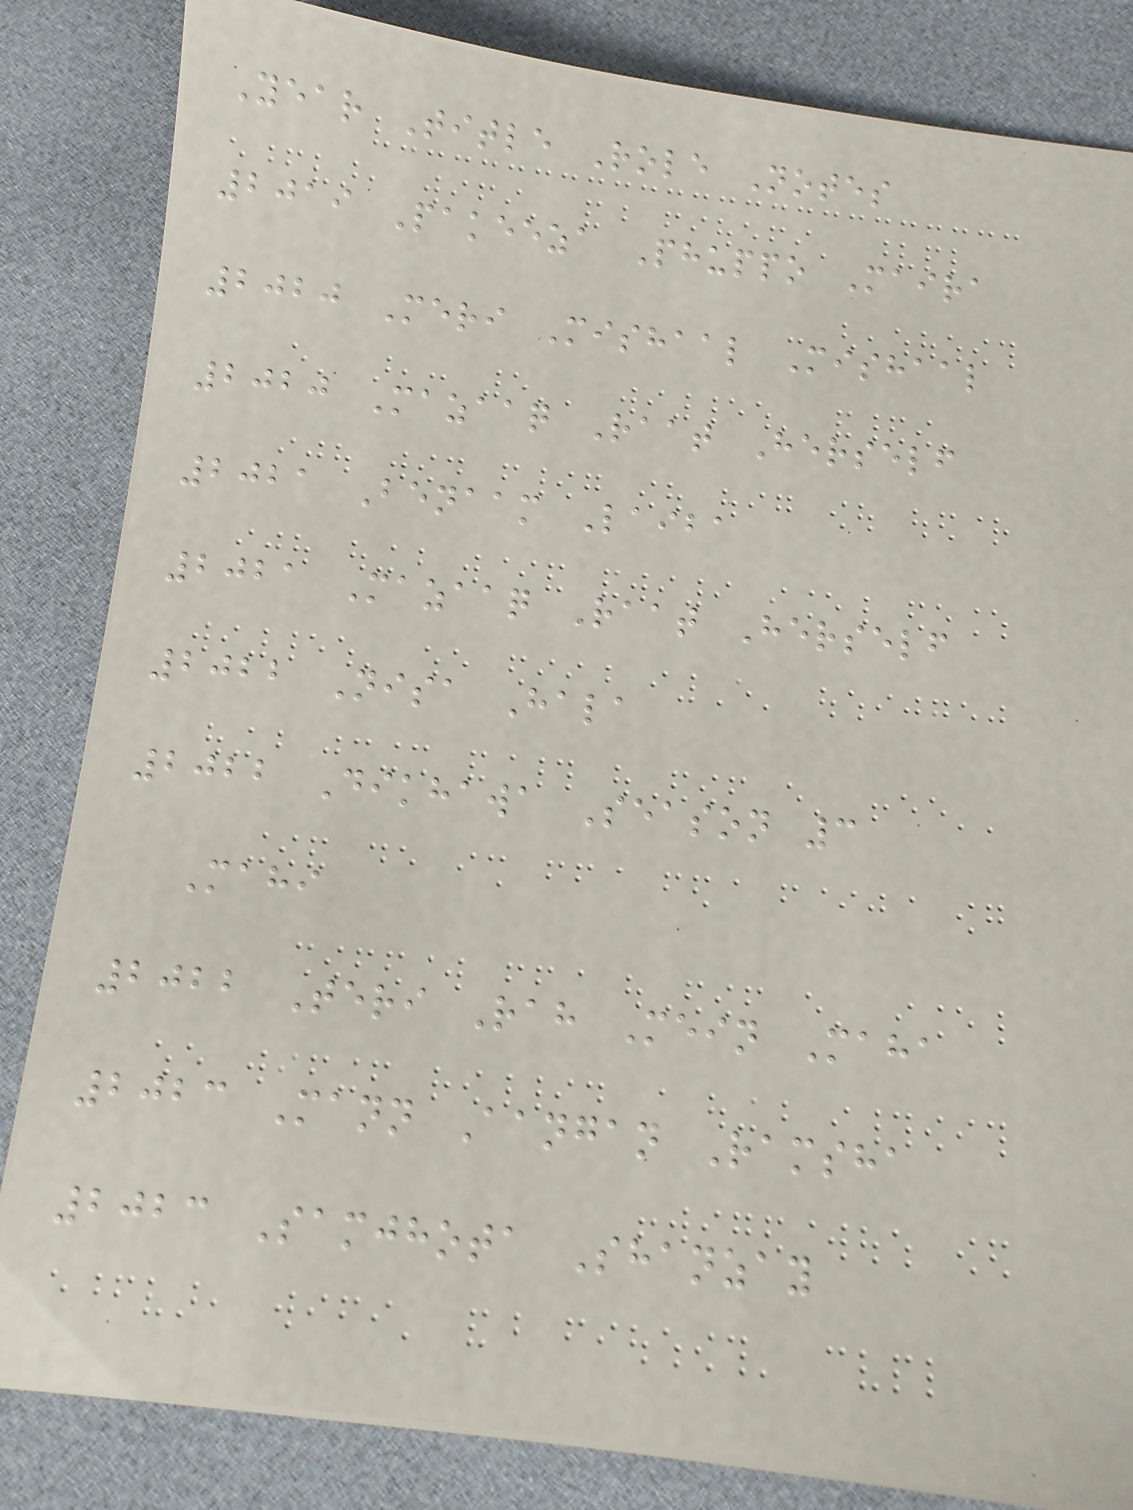Year Title Role Notes
2019 Pakeeza Phuppo Maira
2020 Meri Mishaal Mishaal
2020 Mazaaq Raat Herself
2021 Benaam Laiba
2021 Mazaaq Raat Herself
2022 Nisa Hala
2022 Dikhawa Season 3
Mahi
2022 Teri Rah Mein Maha
2023 Mann Aangan Ramsha
2023 Samjhota Shanzay
